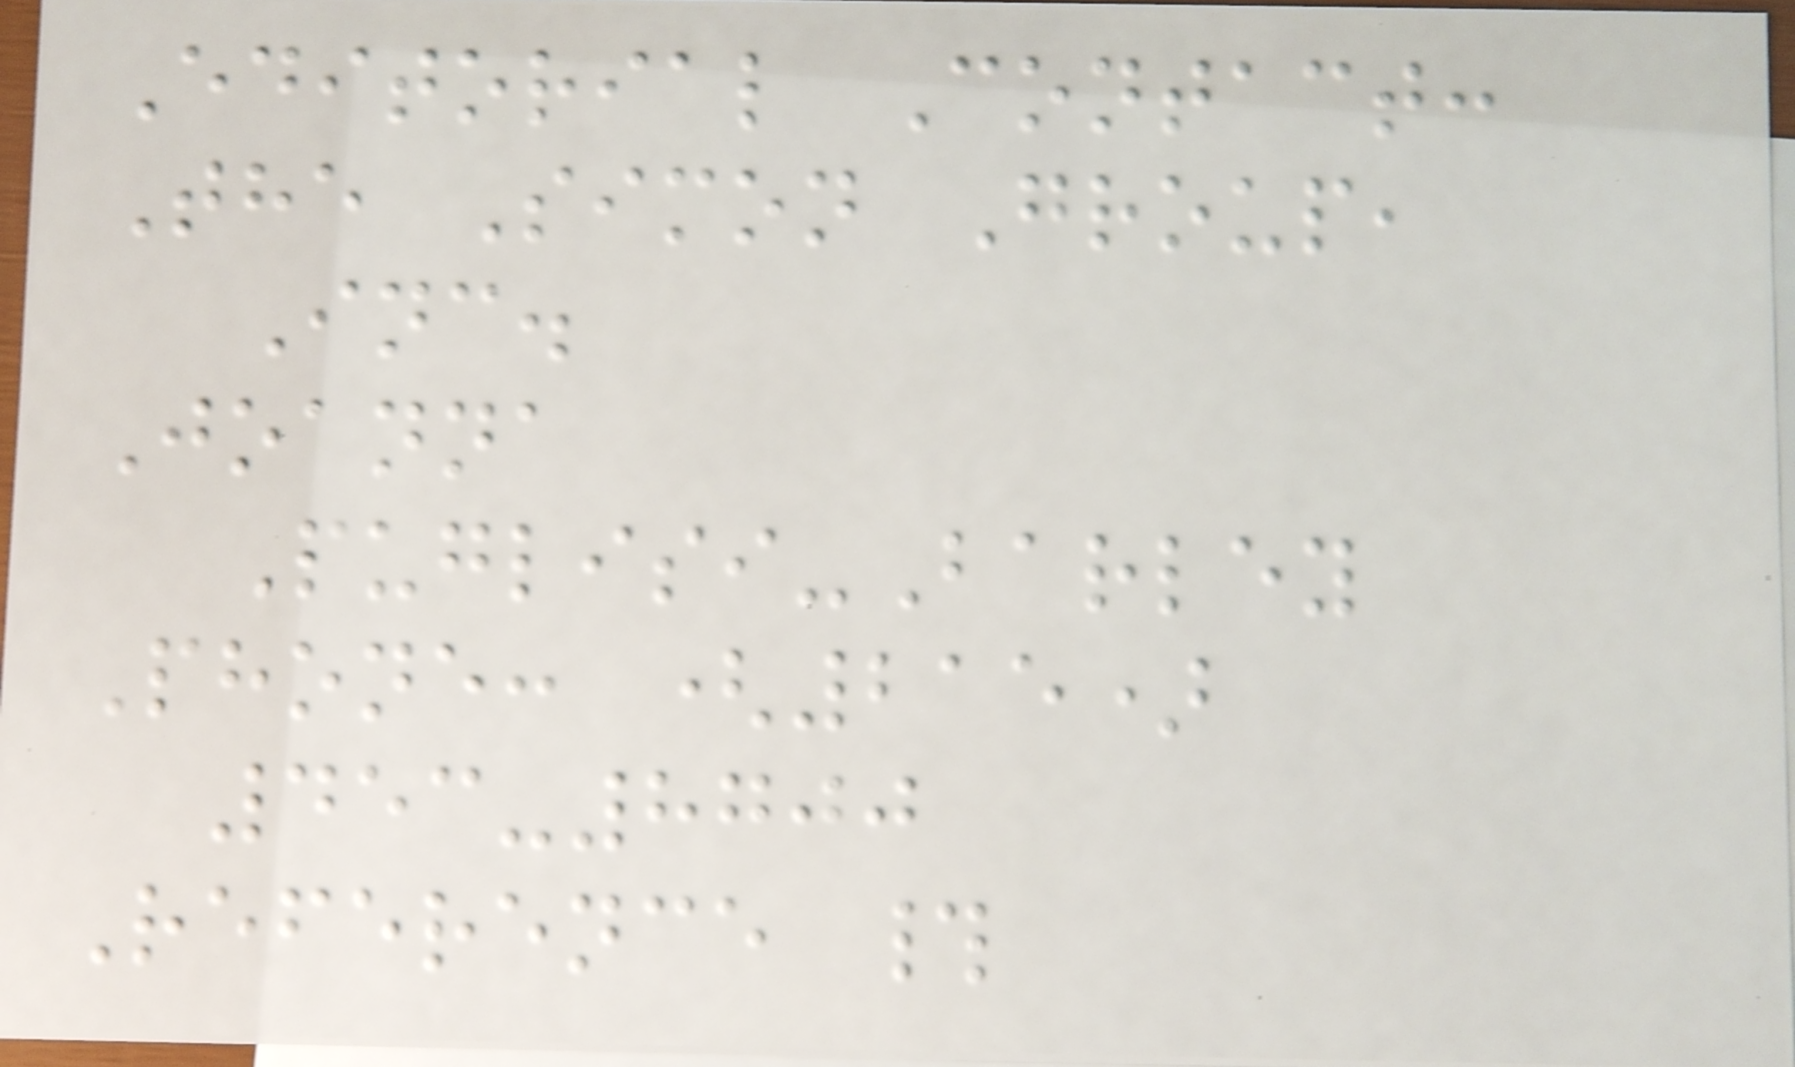Editorial Contact:
The Simon Group,
Inc.
Joanna
Puglisi-Barley
Phone: (215)
453-8700
Reference #
